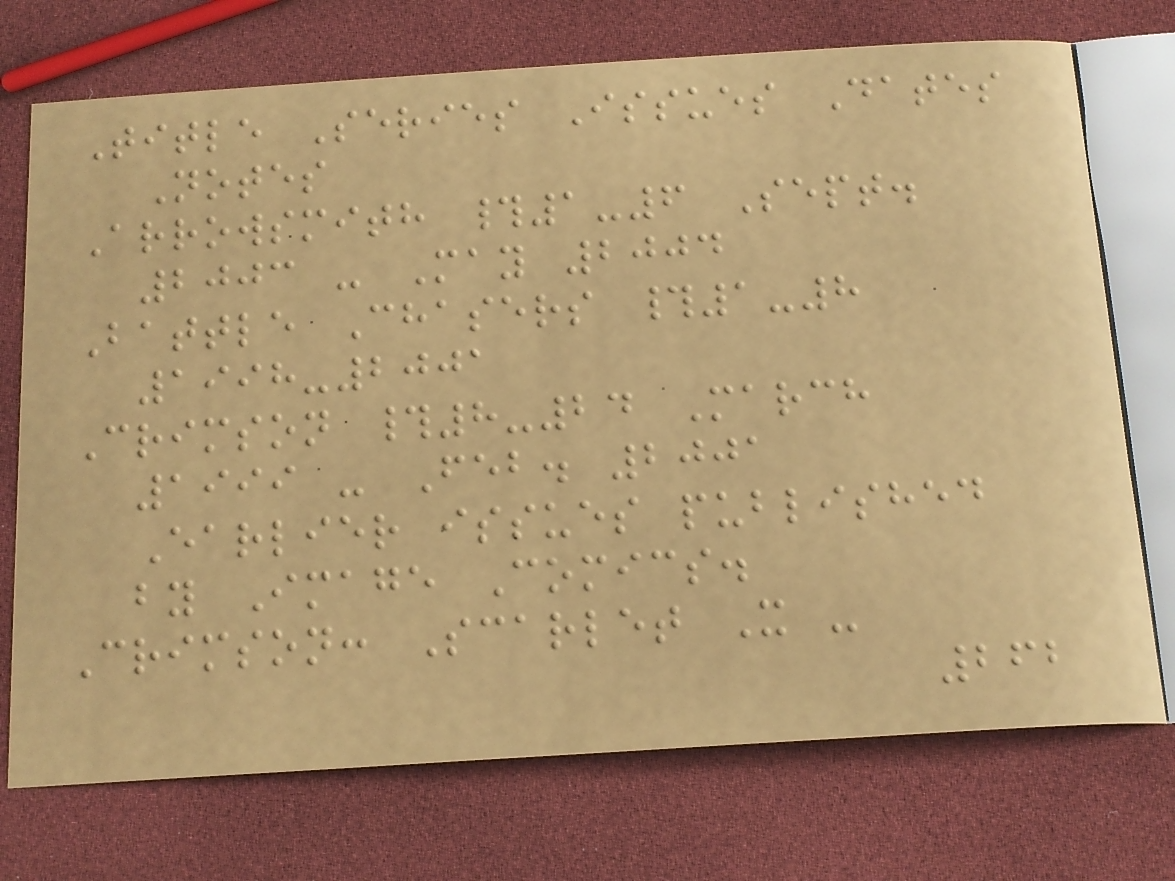Title Series Issues Dates
Notes
Arrowsmith #1-6 Sept.
2003 - May 2004
Battle Chasers #1-8
1998-2001
Crimson #8-24 March
1999 - Feb. 2001
Earlier issues published
by Image Comics.
Crimson: Scarlet X -
262
